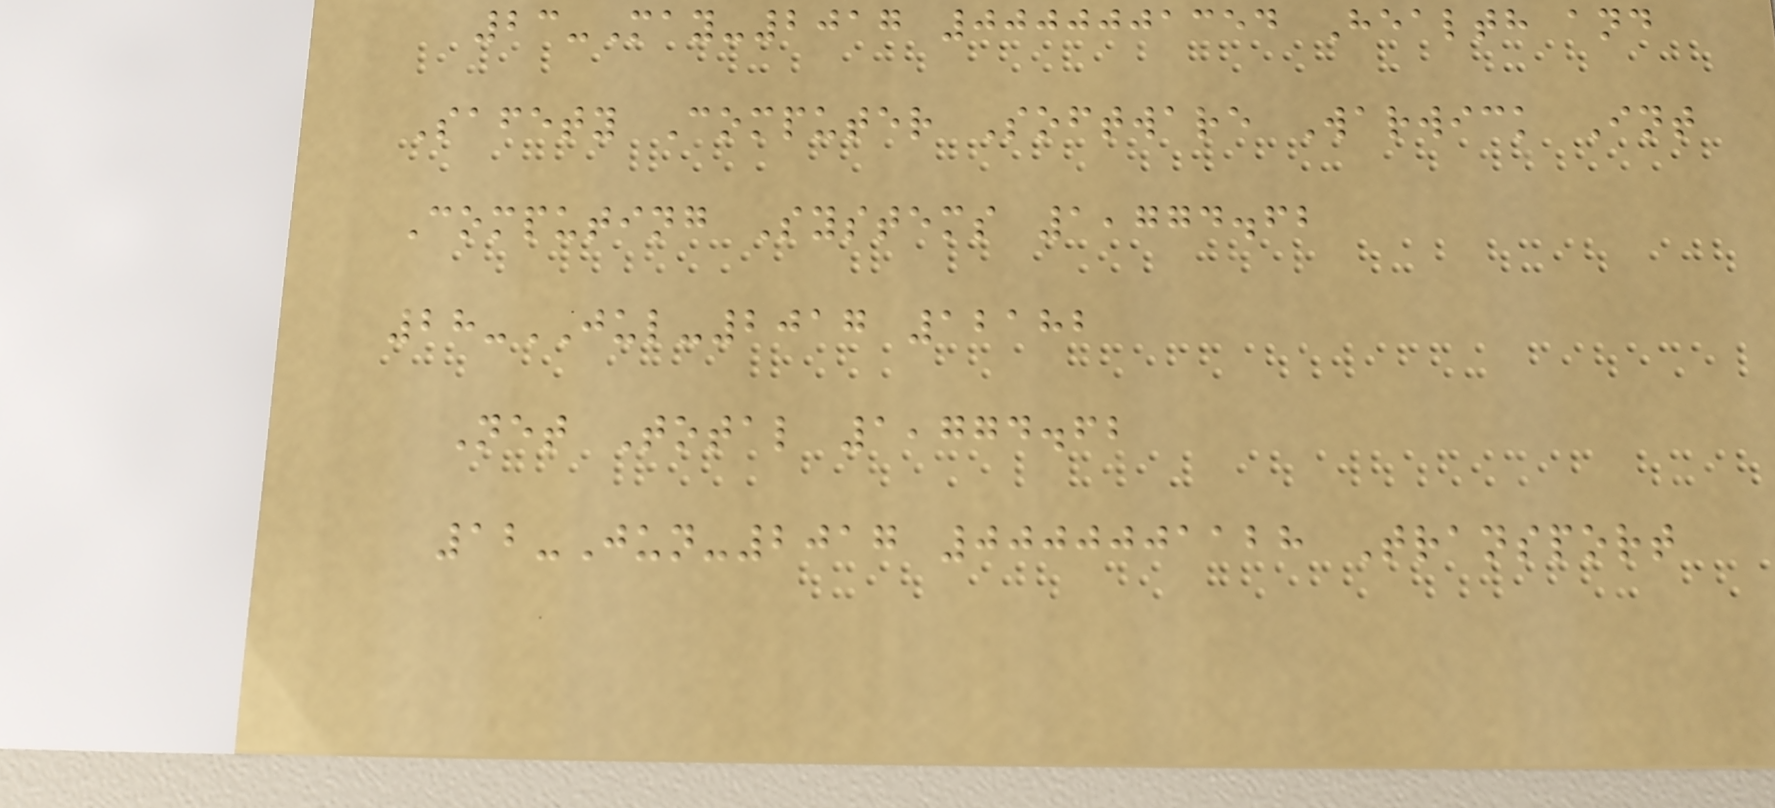23-May-2017 0000001354 Health and
Safety Computer Software Warwick Int
Computing Systems 1,774.62
28-JUL-2017 12182
Net Total 1,774.62
12-Jun-2017 0000001128 Transport
